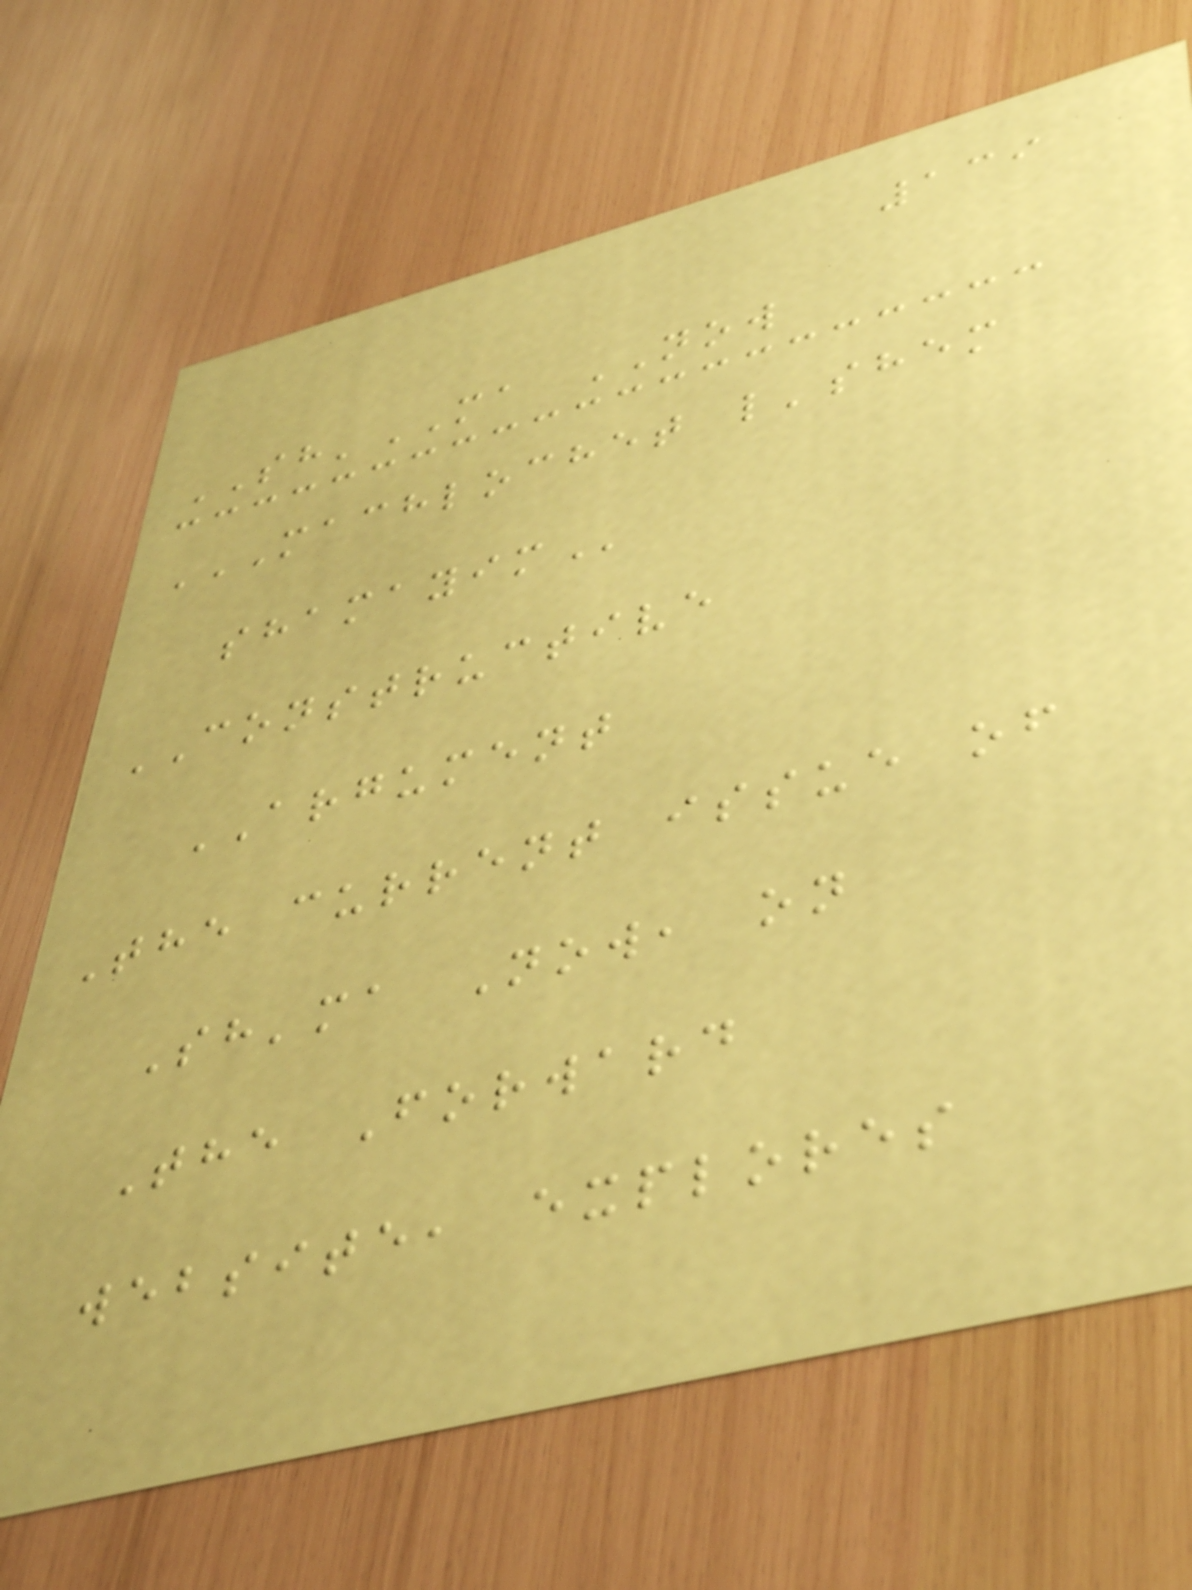139
SH'MA NOW
MACHLOCHET L'SHEM
SHAMAYIM
CONSTRUCTIVE
ARGUMENT
The current issue of
Sh'ma Now, on
The Forward
website, explores
